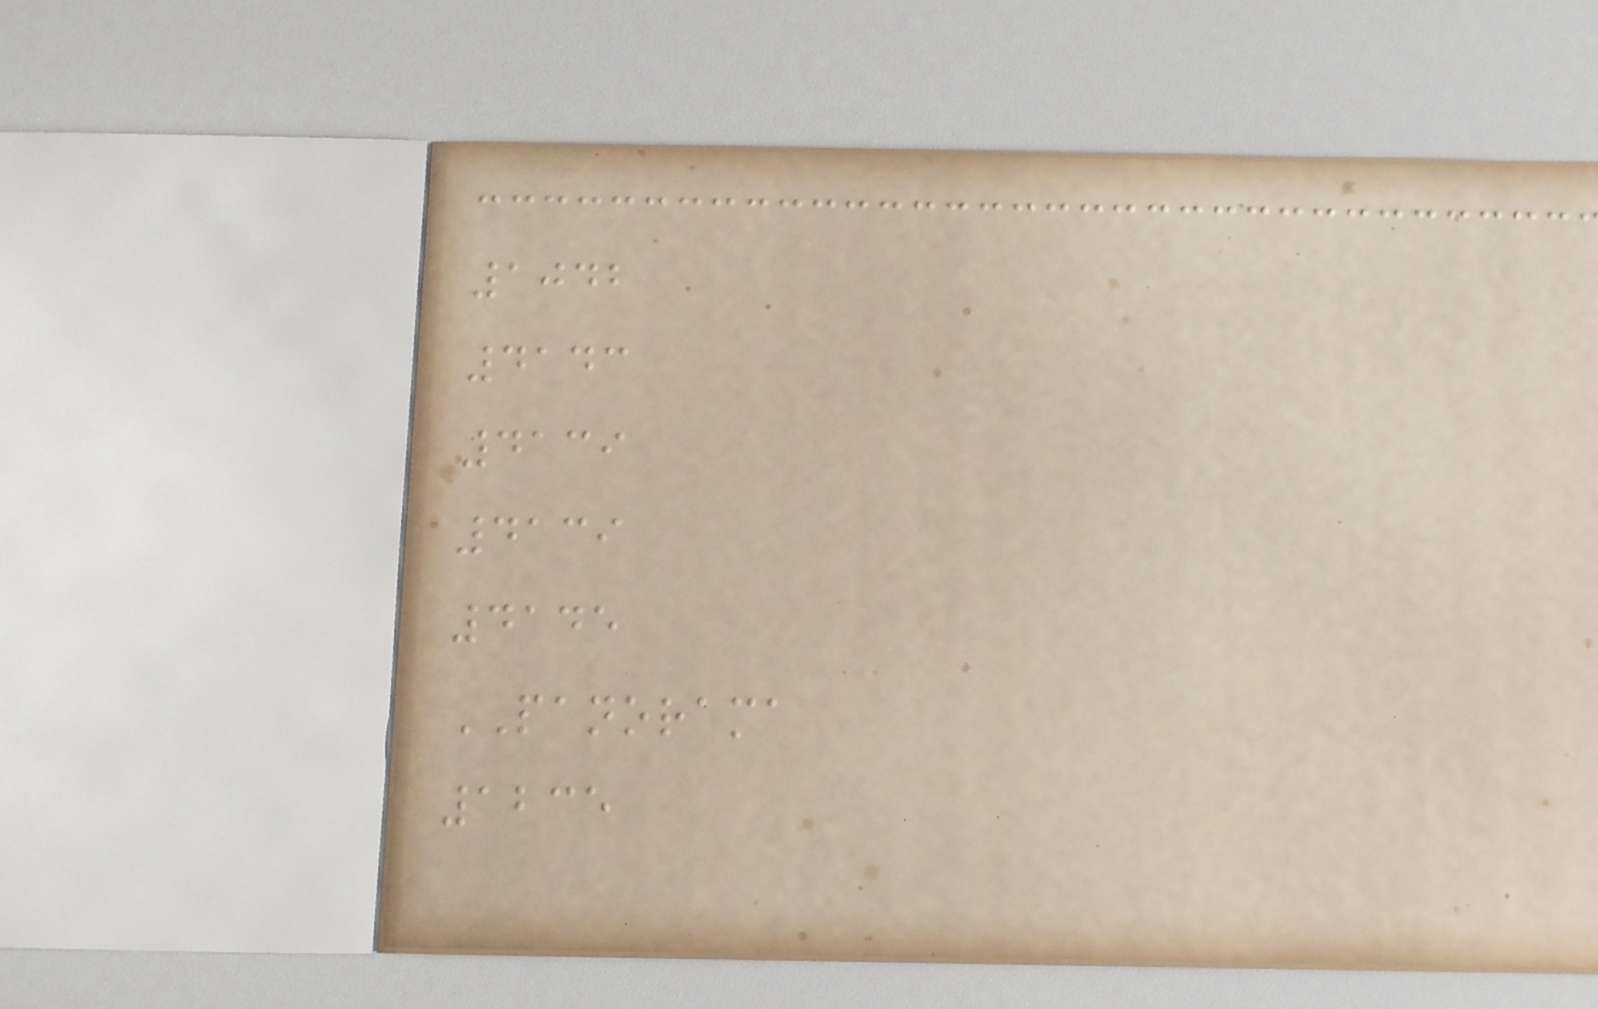1042
4143
4139
4139
4145
PANORAMA
1235
